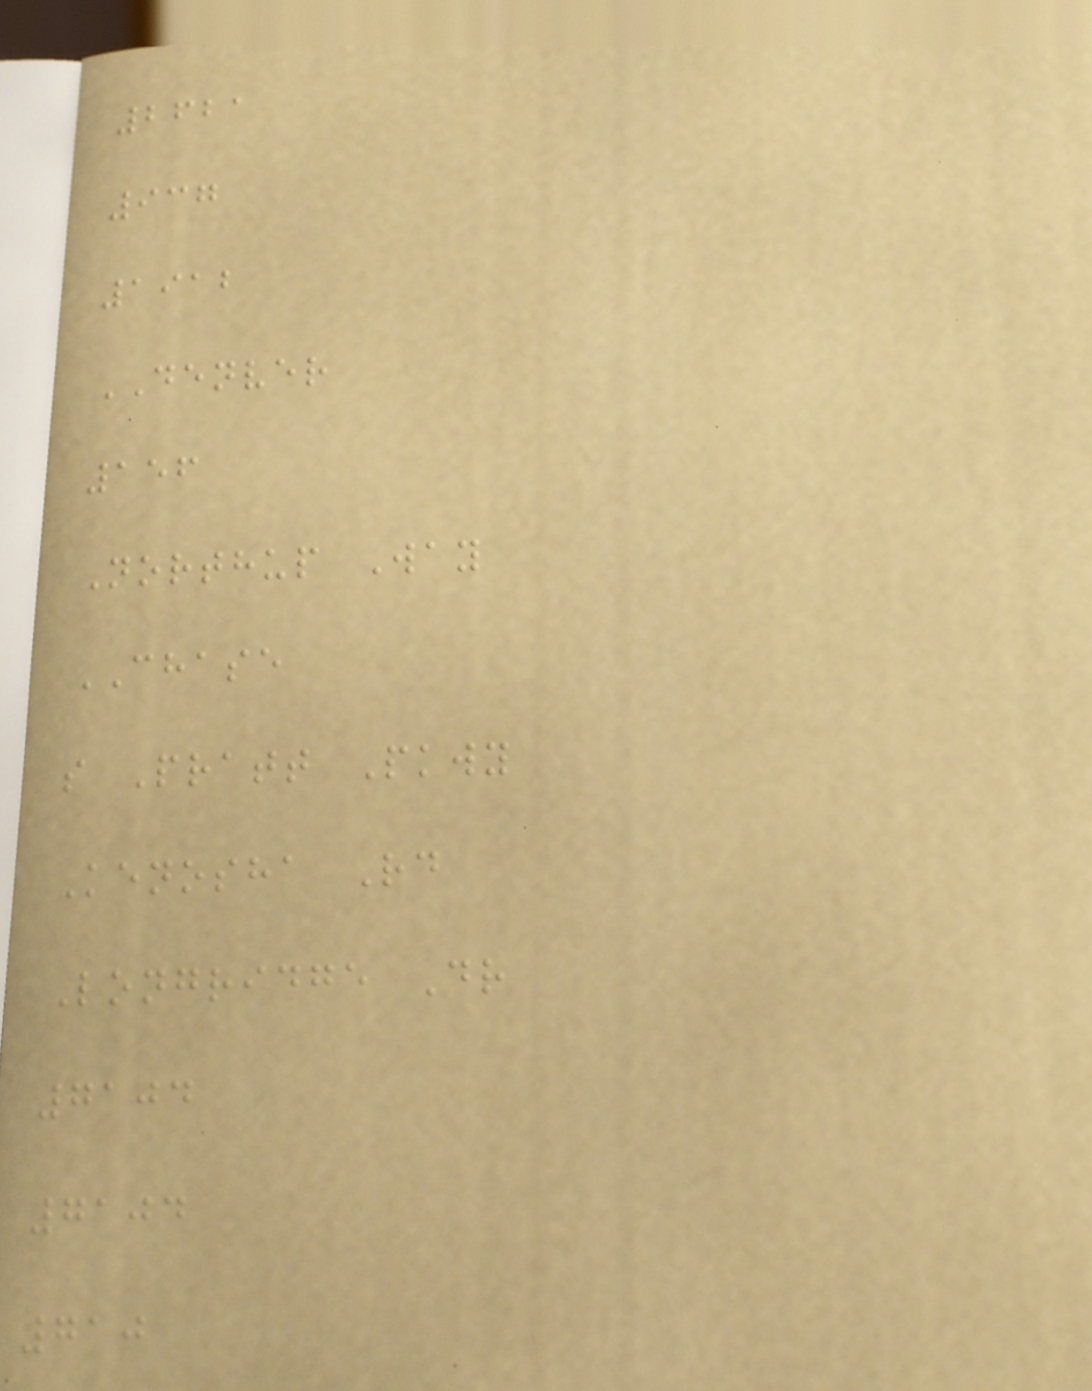2621
937
1912
DENVER
156
Northup Way
CHASE
s Pratt Pkwy
Kenosha Rd
Longridge Dr
7104
7104
710
